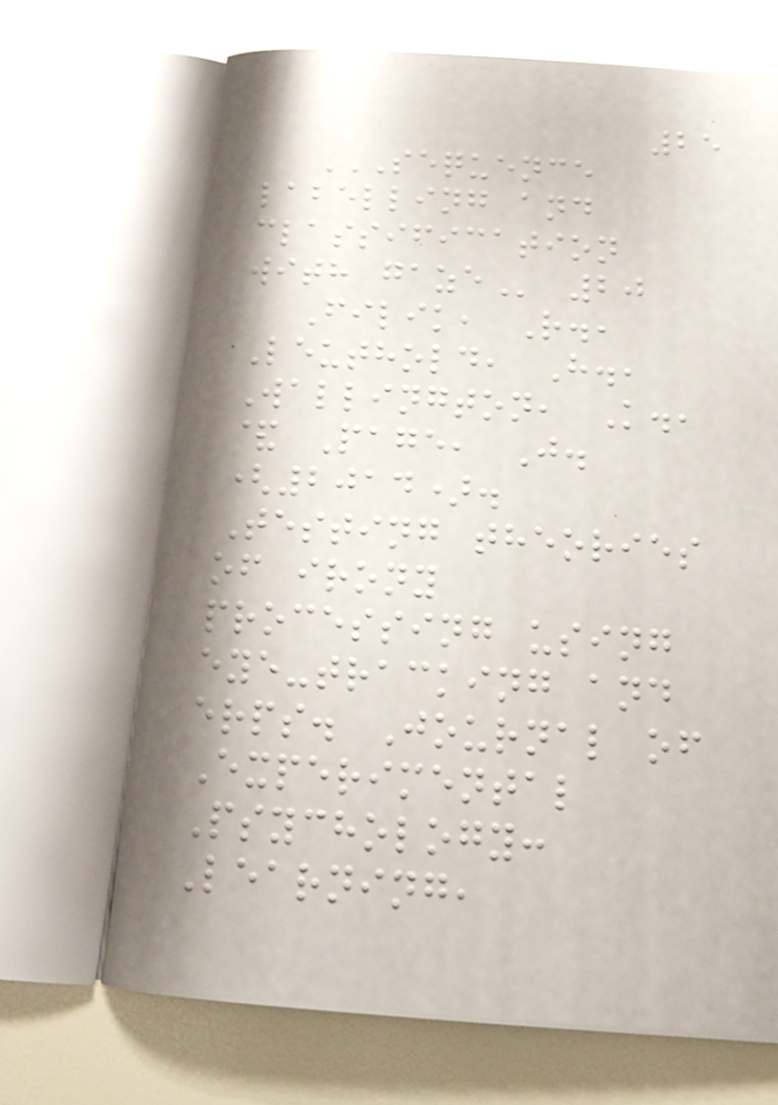25
SEQUENCE
LABELLING AND
CLASSIFICATION
WITH GAZE 20
Filik, R.,
Leuthold, H.,
Wallington, K.,
& Page, J.
(2014).
Testing theories
of irony
processing using
eye-tracking and
erps. Journal of
Experimental
Psychology:
Learning,
